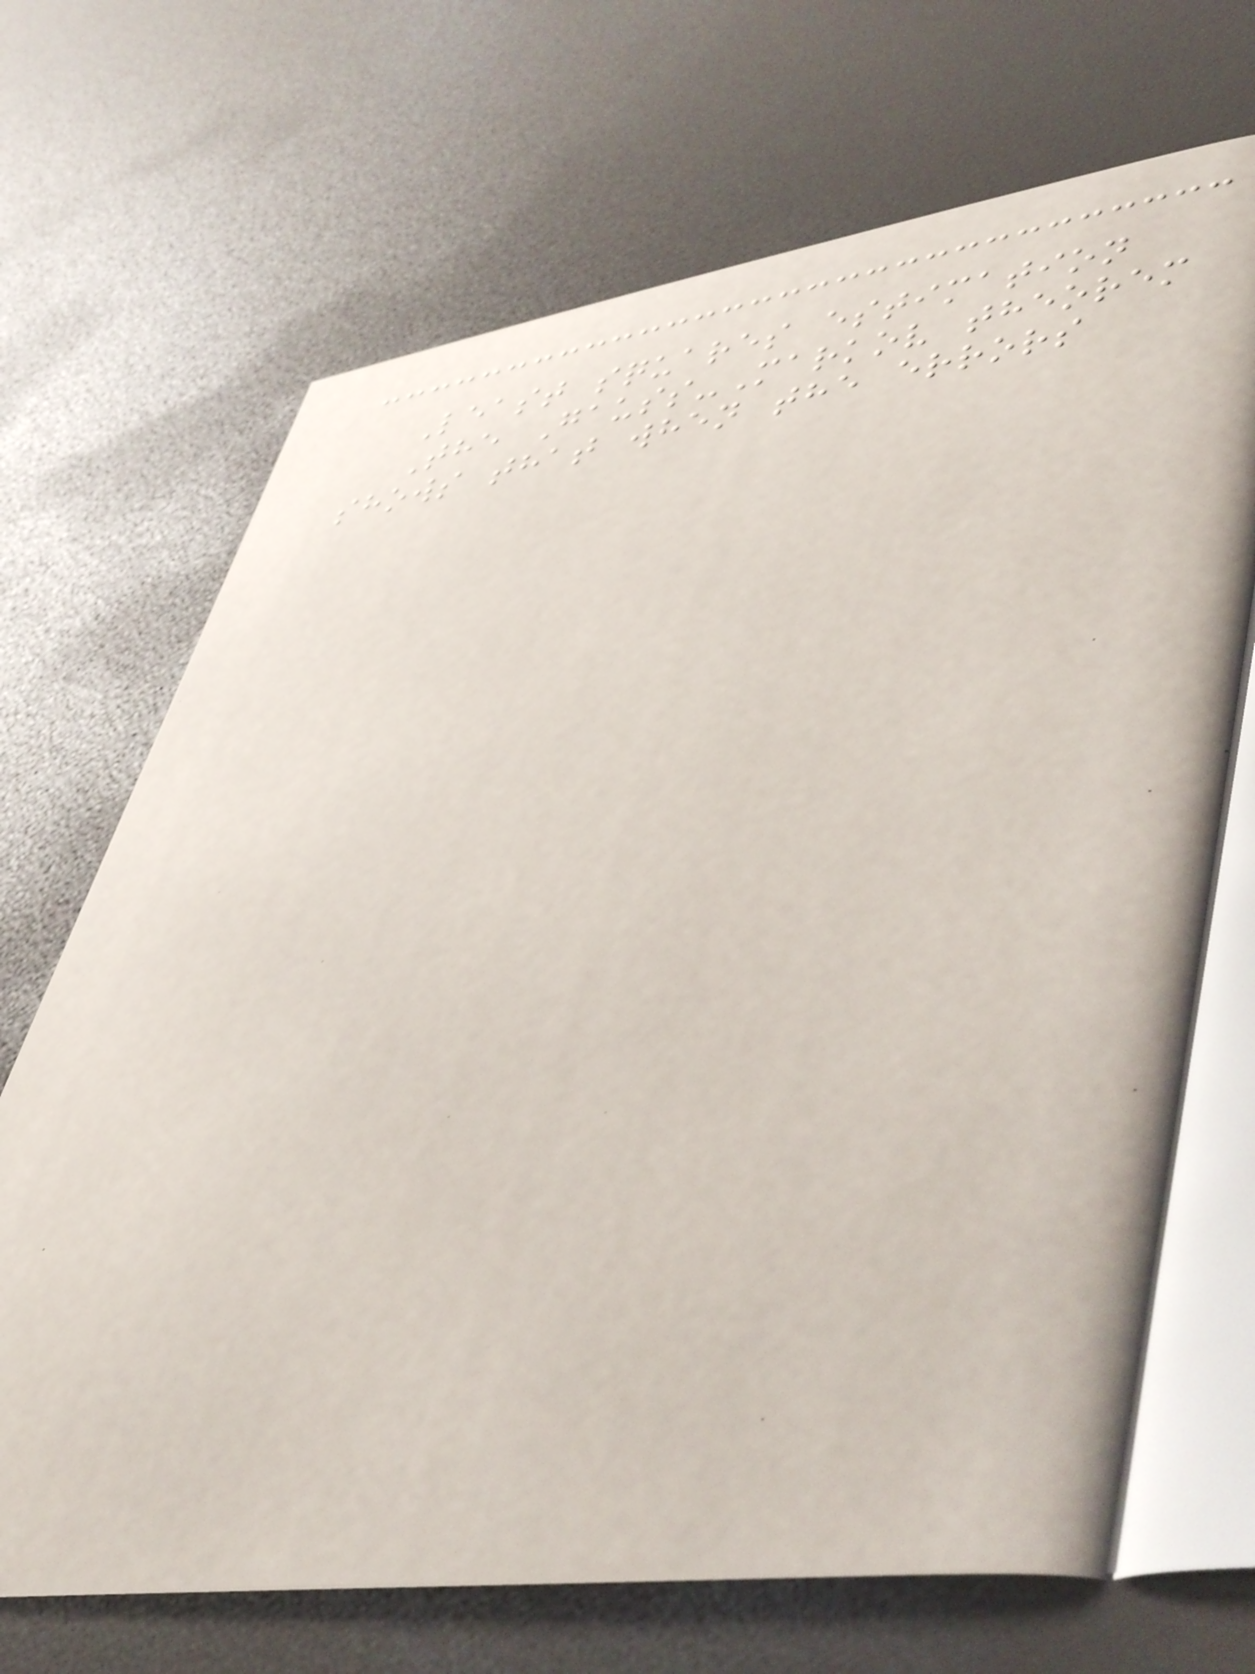Least squares estimation
The Gauss-Markov theorem
shows that when the errors
